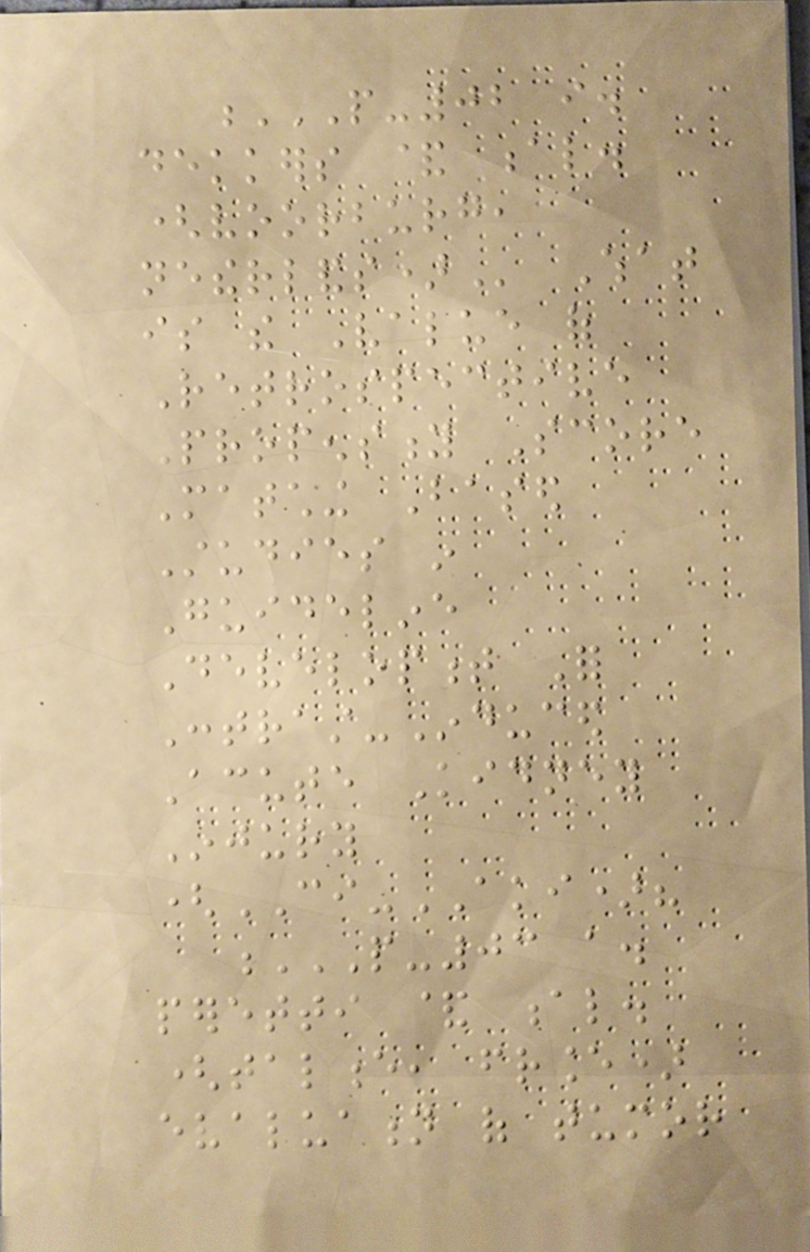P-02 I.
DEKKERS & AL.
(VOORBURG,
NETHERLANDS) What
is the Value of
Retrospective
Propensity Score
Matching Based
Studies in
Guideline
Development For
Contrast-Induced
Acute Kidney
Injury
(CI-AKI)?
P-03 A.
PERETTI & AL.
(TALENCE, FRANCE)
EVALUATION OF TUMOR
